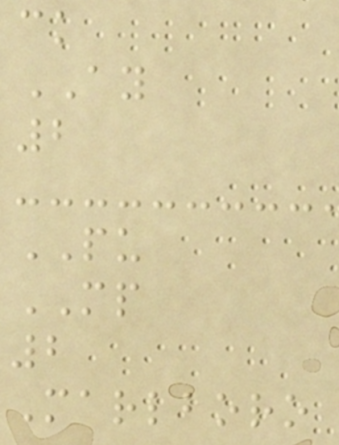ck
AY
2
PU
MP
2
Marlboro
